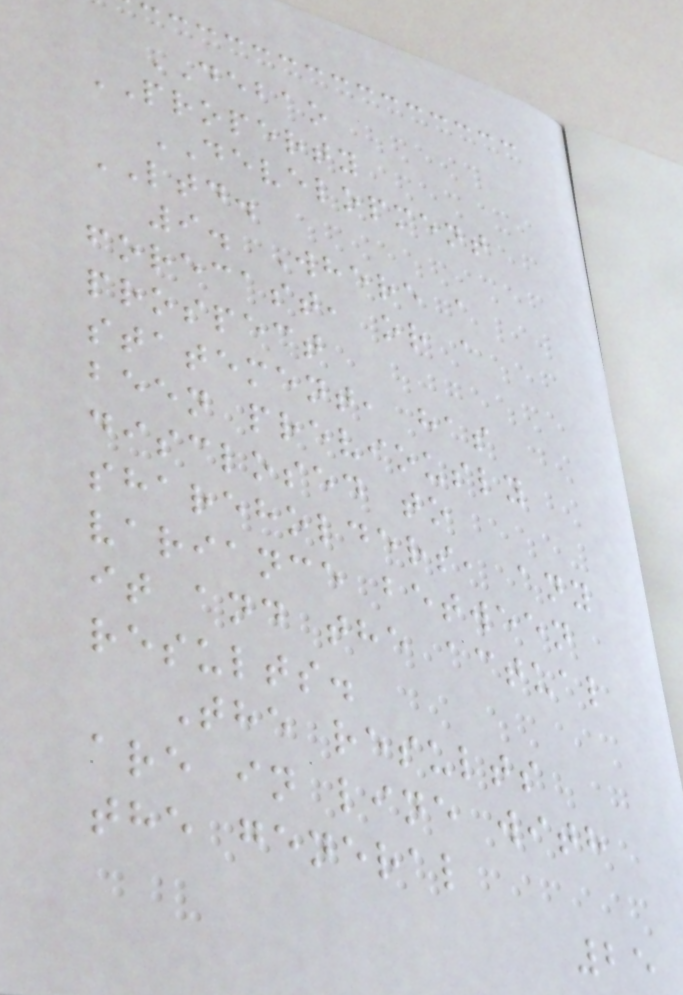DEBAO
PROPERTY
DEVELOPMENT
LTD.
9. Where a
forecast, or a
prospect
statement, has
been previously
disclosed to
shareholders, any
variance between
it and the actual
results.
The results
are in line with
the general
25
